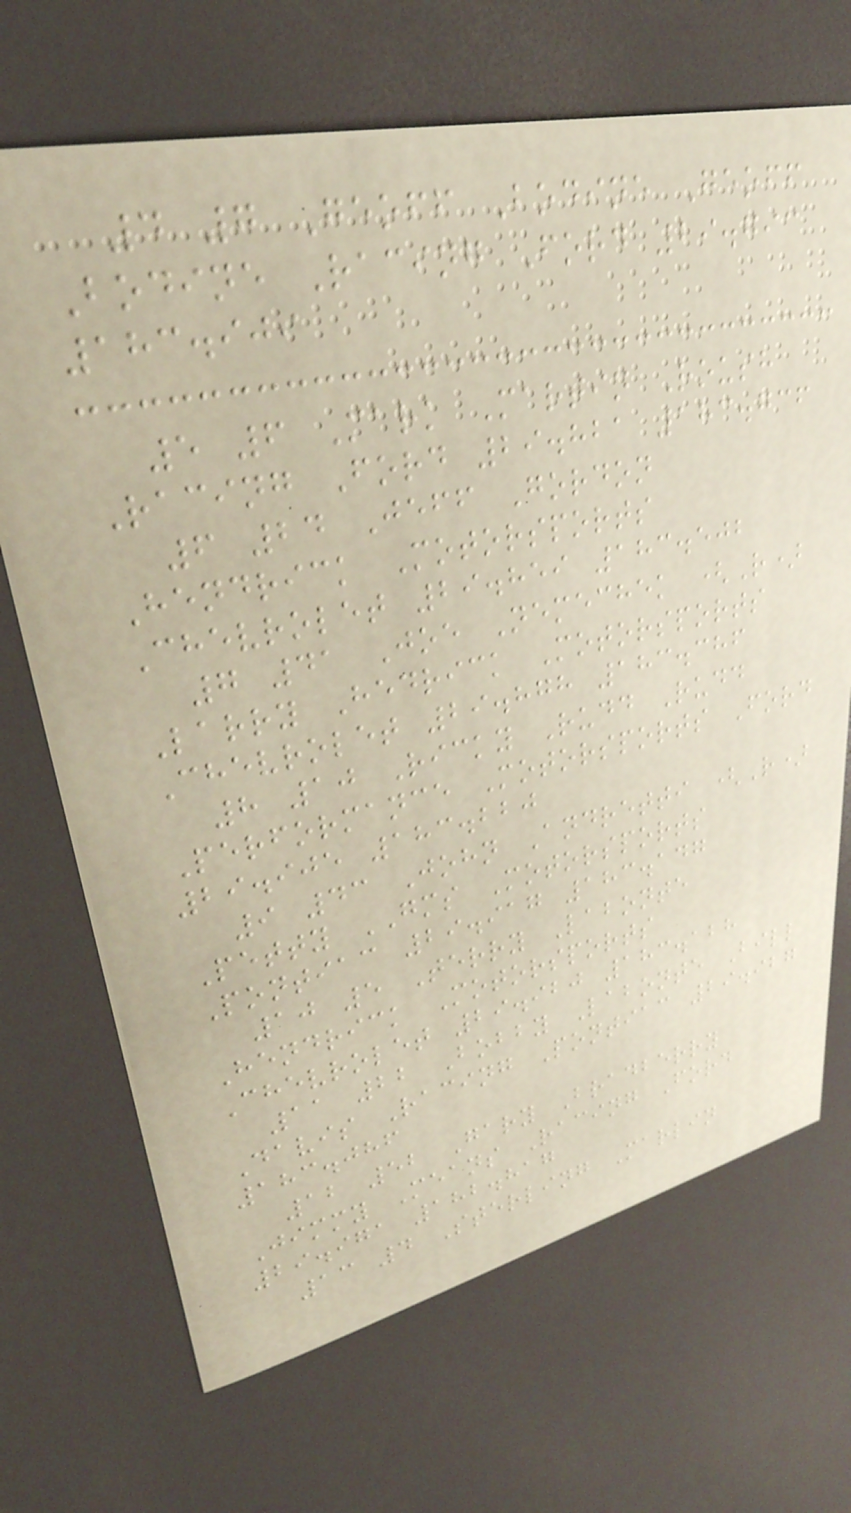4 7 Geoff Bodine Geoff
Bodine Racing Ford 29.793
183.909
5 6 Mark Martin Roush
Racing Ford 29.821 183.736
6 24 Jeff Gordon
Hendrick Motorsports
Chevrolet 29.859 183.502
7 41 Joe Nemechek (R)
Larry Hedrick Motorsports
Chevrolet 29.878 183.386
8 10 Ricky Rudd Rudd
Performance Motorsports Ford
29.905 183.220
9 43 John Andretti (R)
Petty GMS Motorsports
Pontiac 29.917 183.147
10 5 Terry Labonte
Hendrick Motorsports
Chevrolet 29.920 183.128
11 22 Bobby Labonte Bill
Davis Racing Pontiac 29.927
183.086
12 52 Gary Bradberry
Jimmy Means Racing Ford
29.971 182.817
13 4 Sterling Marlin
